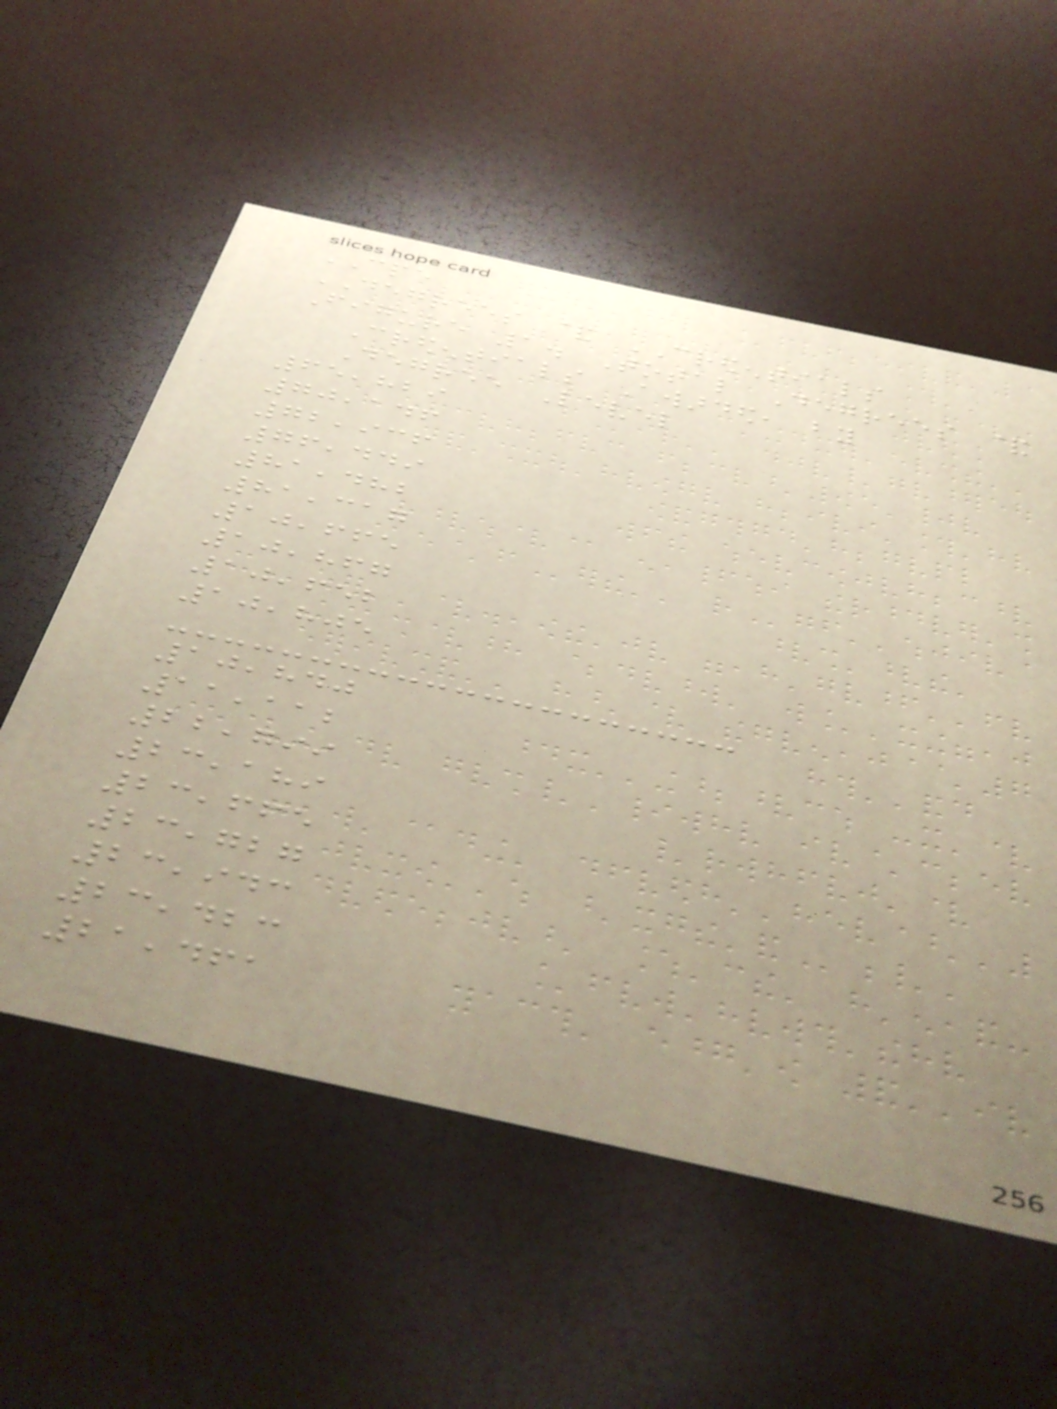CPE
DEGREES & CREDENTIALS
Figure 1. Total Degrees &
Credentials Awarded, by
Degree Level
65,829
70,146
72,936
76,449
81,482
81,317
10,665
10,867
10,652
10,805
10,840
11,112
22,799
23,189
23,665
23,727
23,943
23,423
21,461
